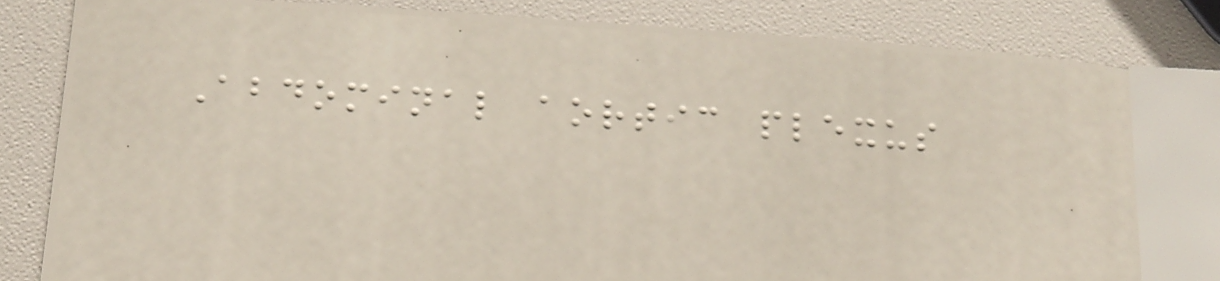Abdominal aortic plexus
